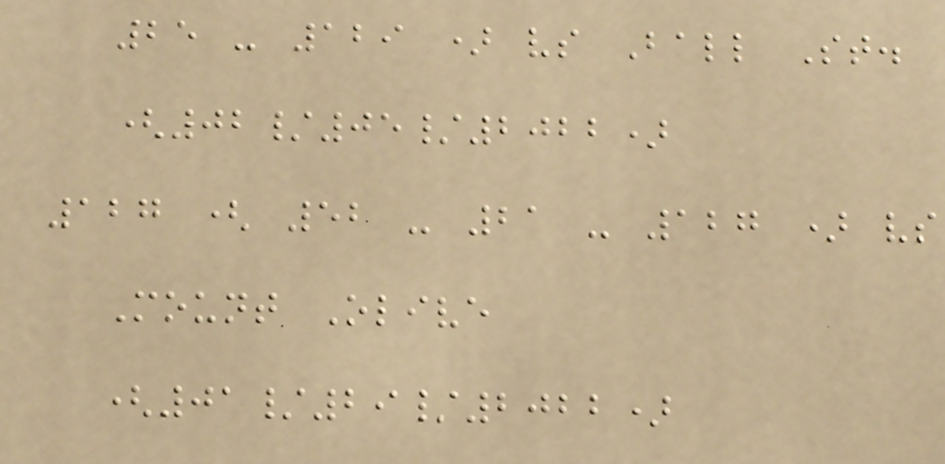25 - 129 ) vs Ball St.
(02/05/2022)
127 ( 52 - 21 - 127 ) vs
Mount Olive
(01/29/2022)
